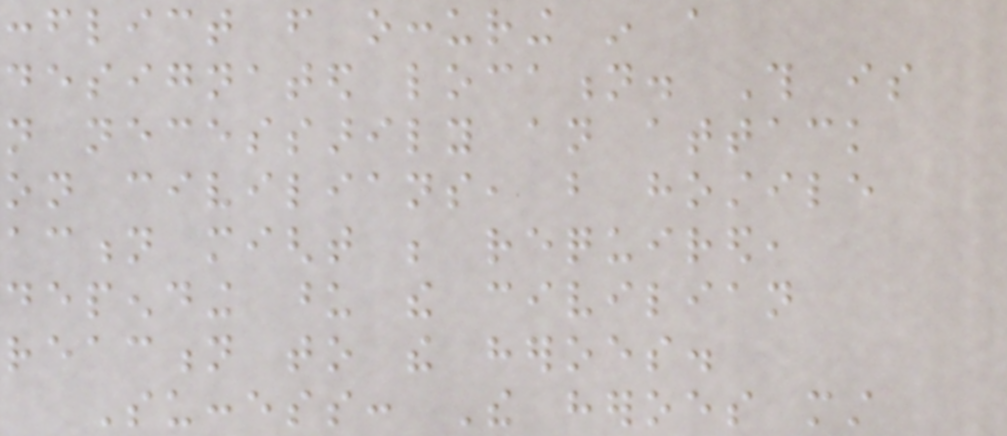conflict from occuring in a
designated location. This is
not necessarily an attack
on civilians, but hostile
action might be required,
depending upon the civilian
reaction to the heroes.
Success: The heroes must
